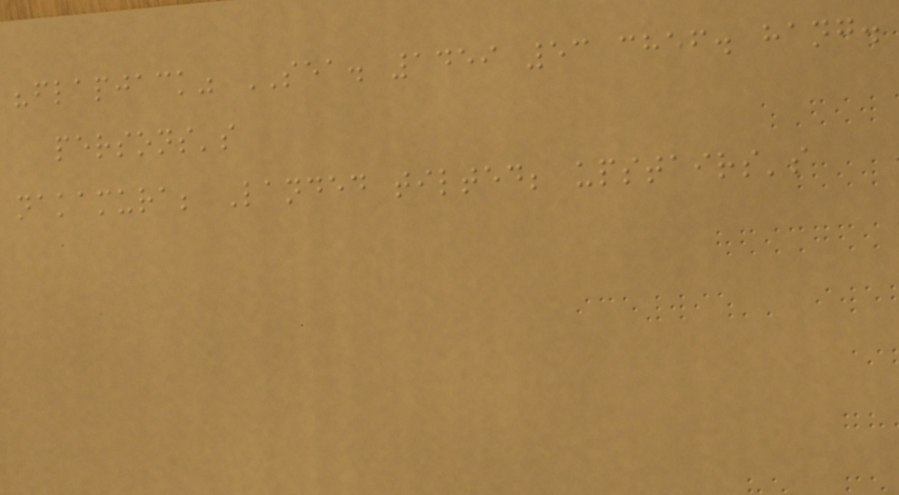"flapjack" SEA. 1459 53 chef. hang.
persons's
nakamura; Landed tilted; upstairs's
